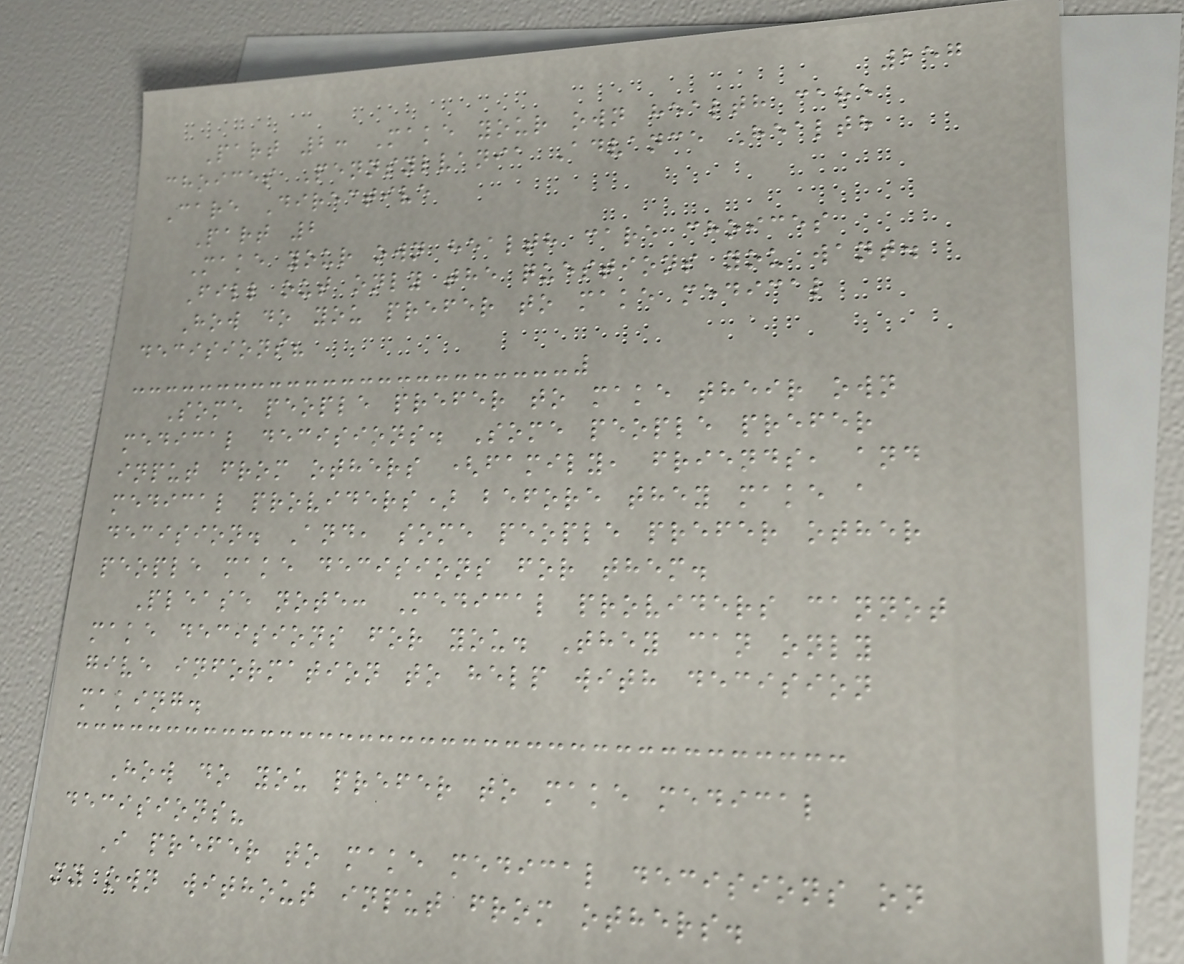257
Part 2: Make your own health care
choices Pennsylvania Advance Health
Care Directive
Part 2
Make your own health care choices
Fill out only the questions you want.
How do you prefer to make medical
decisions?
Some people prefer to make their own
medical decisions. Some people prefer
input from others (family, friends, and
medical providers) before they make a
decision. And, some people prefer other
people make decisions for them.
Please note: Medical providers cannot
make decisions for you. They can only
give information to help with decision
making.
How do you prefer to make medical
decisions?
I prefer to make medical decisions on
my own without input from others.
